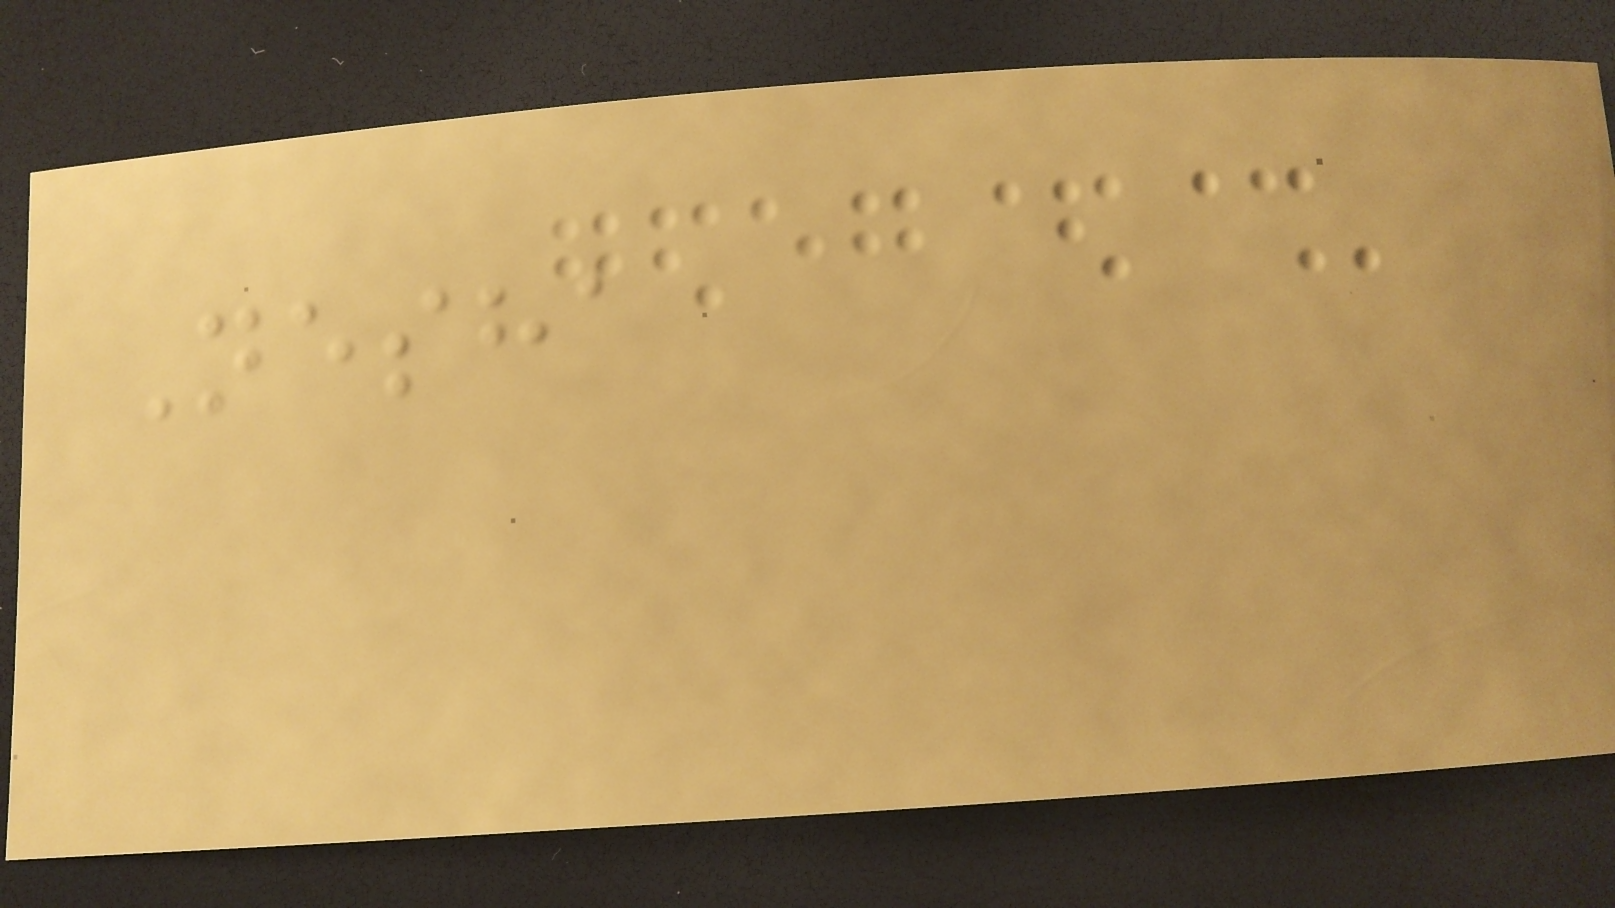Nesha
